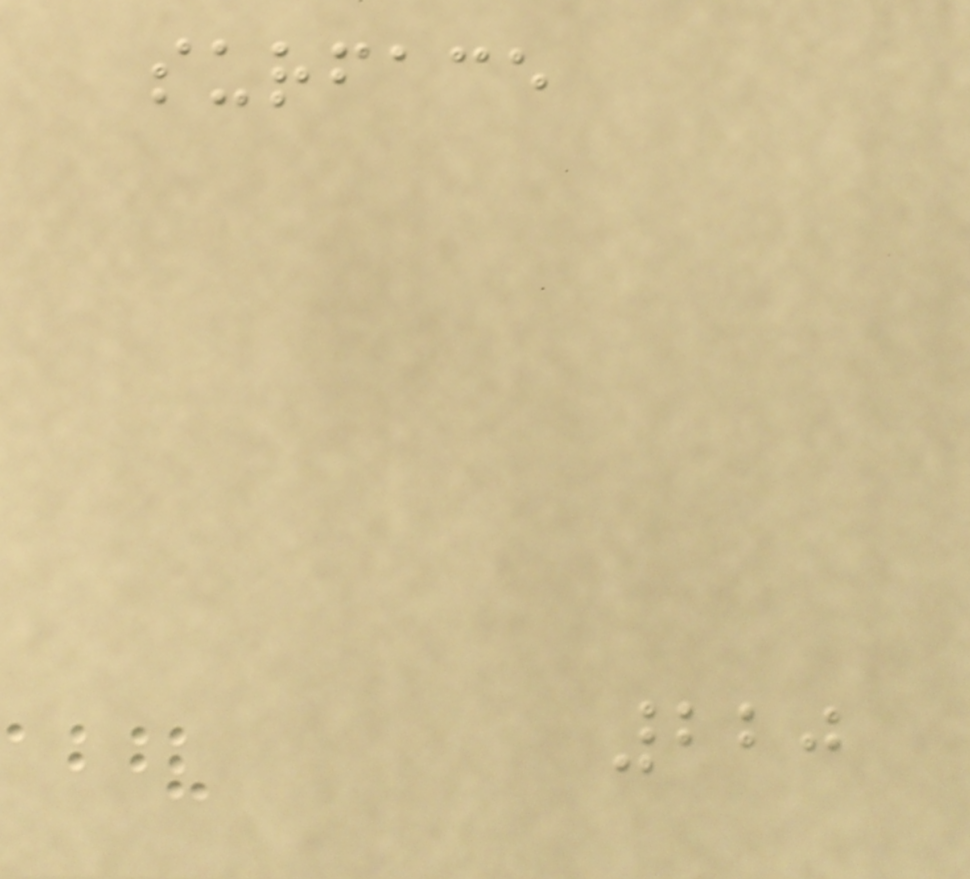surface
220
